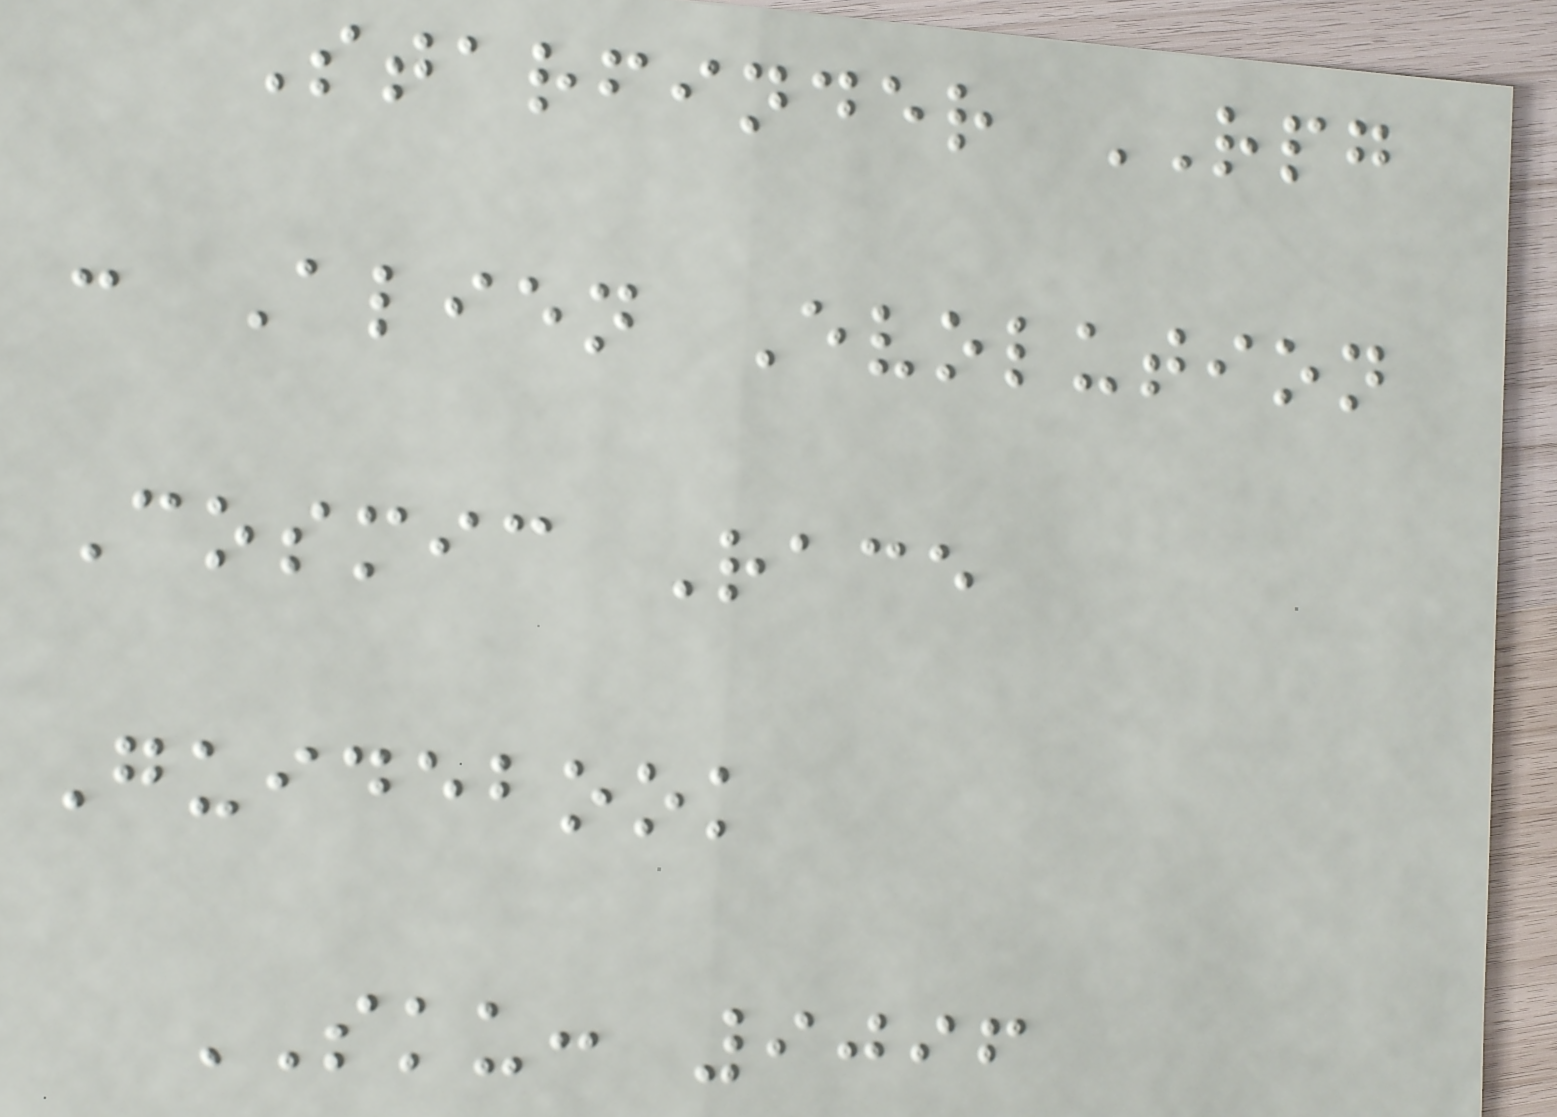Starfinder RPG
: Alien Evolution
Cosmic Race
Guidebook
SKU: 9096
